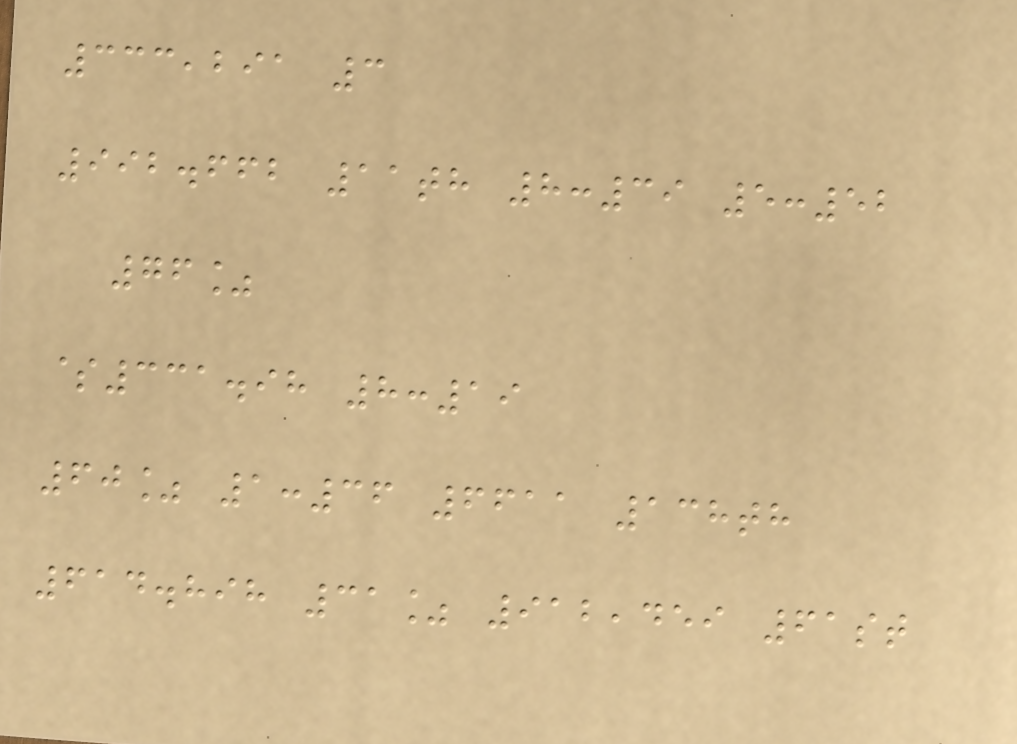333,291 3
992.662 11th 8:39 5:52
76%
$331.98 8:19
60% 1:36 6611 138th
614.898 31% 912,459 61st
